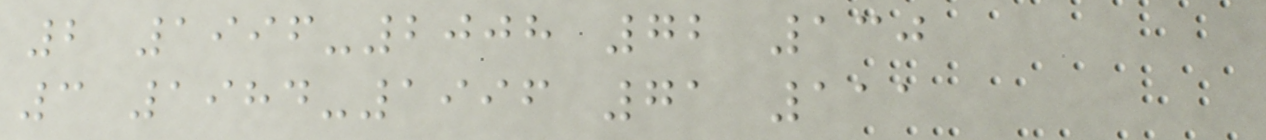2 1996-2008 72 130
3 1984-1996 71 111
